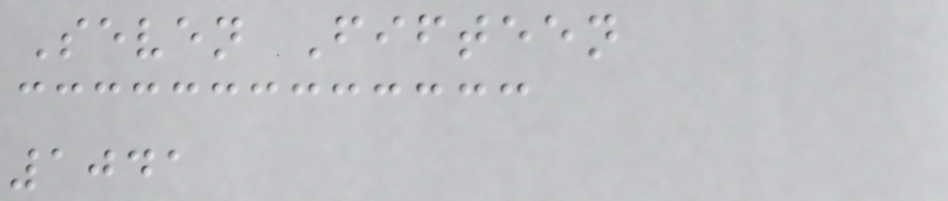Seven Fifteen
1041
